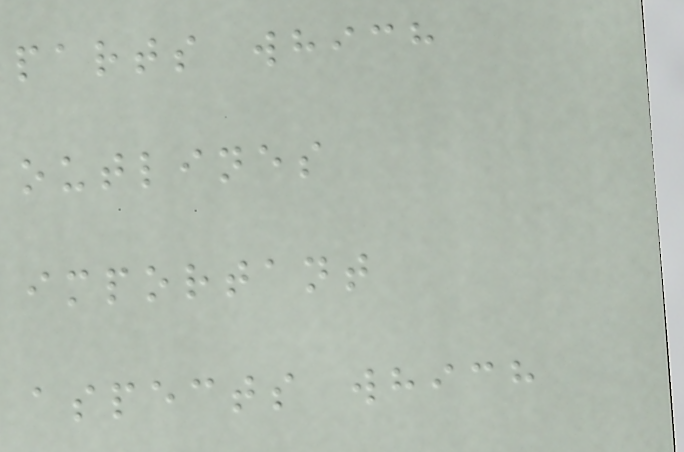parts which
outlines
important
aspects which
